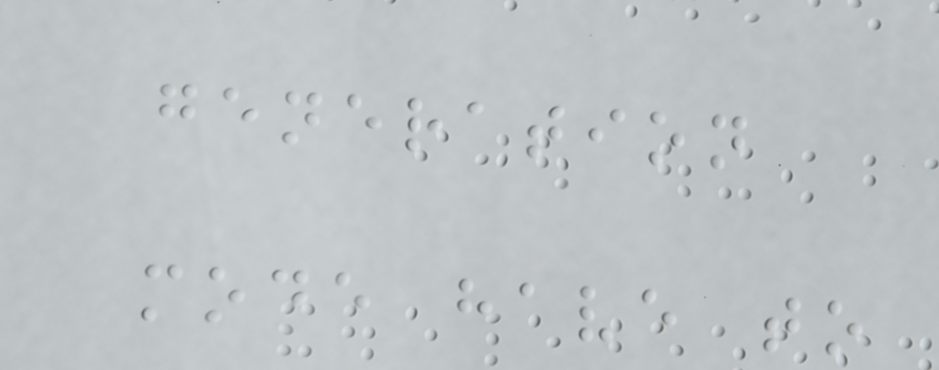generation
mode have to
